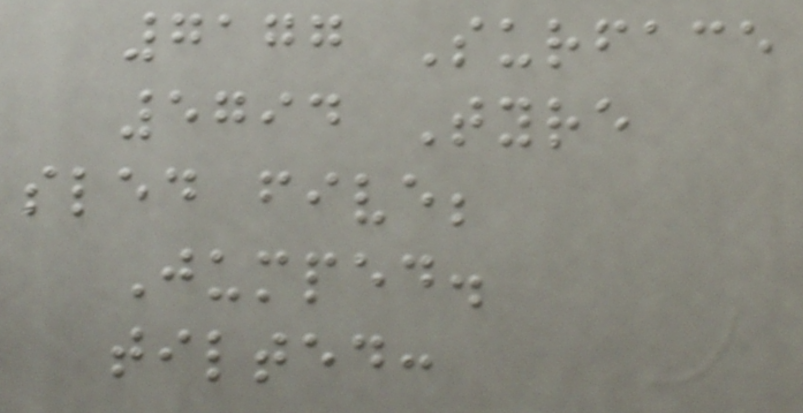7177 Surface
5794 Tyre
sled five;
Jumped.
tilted:
